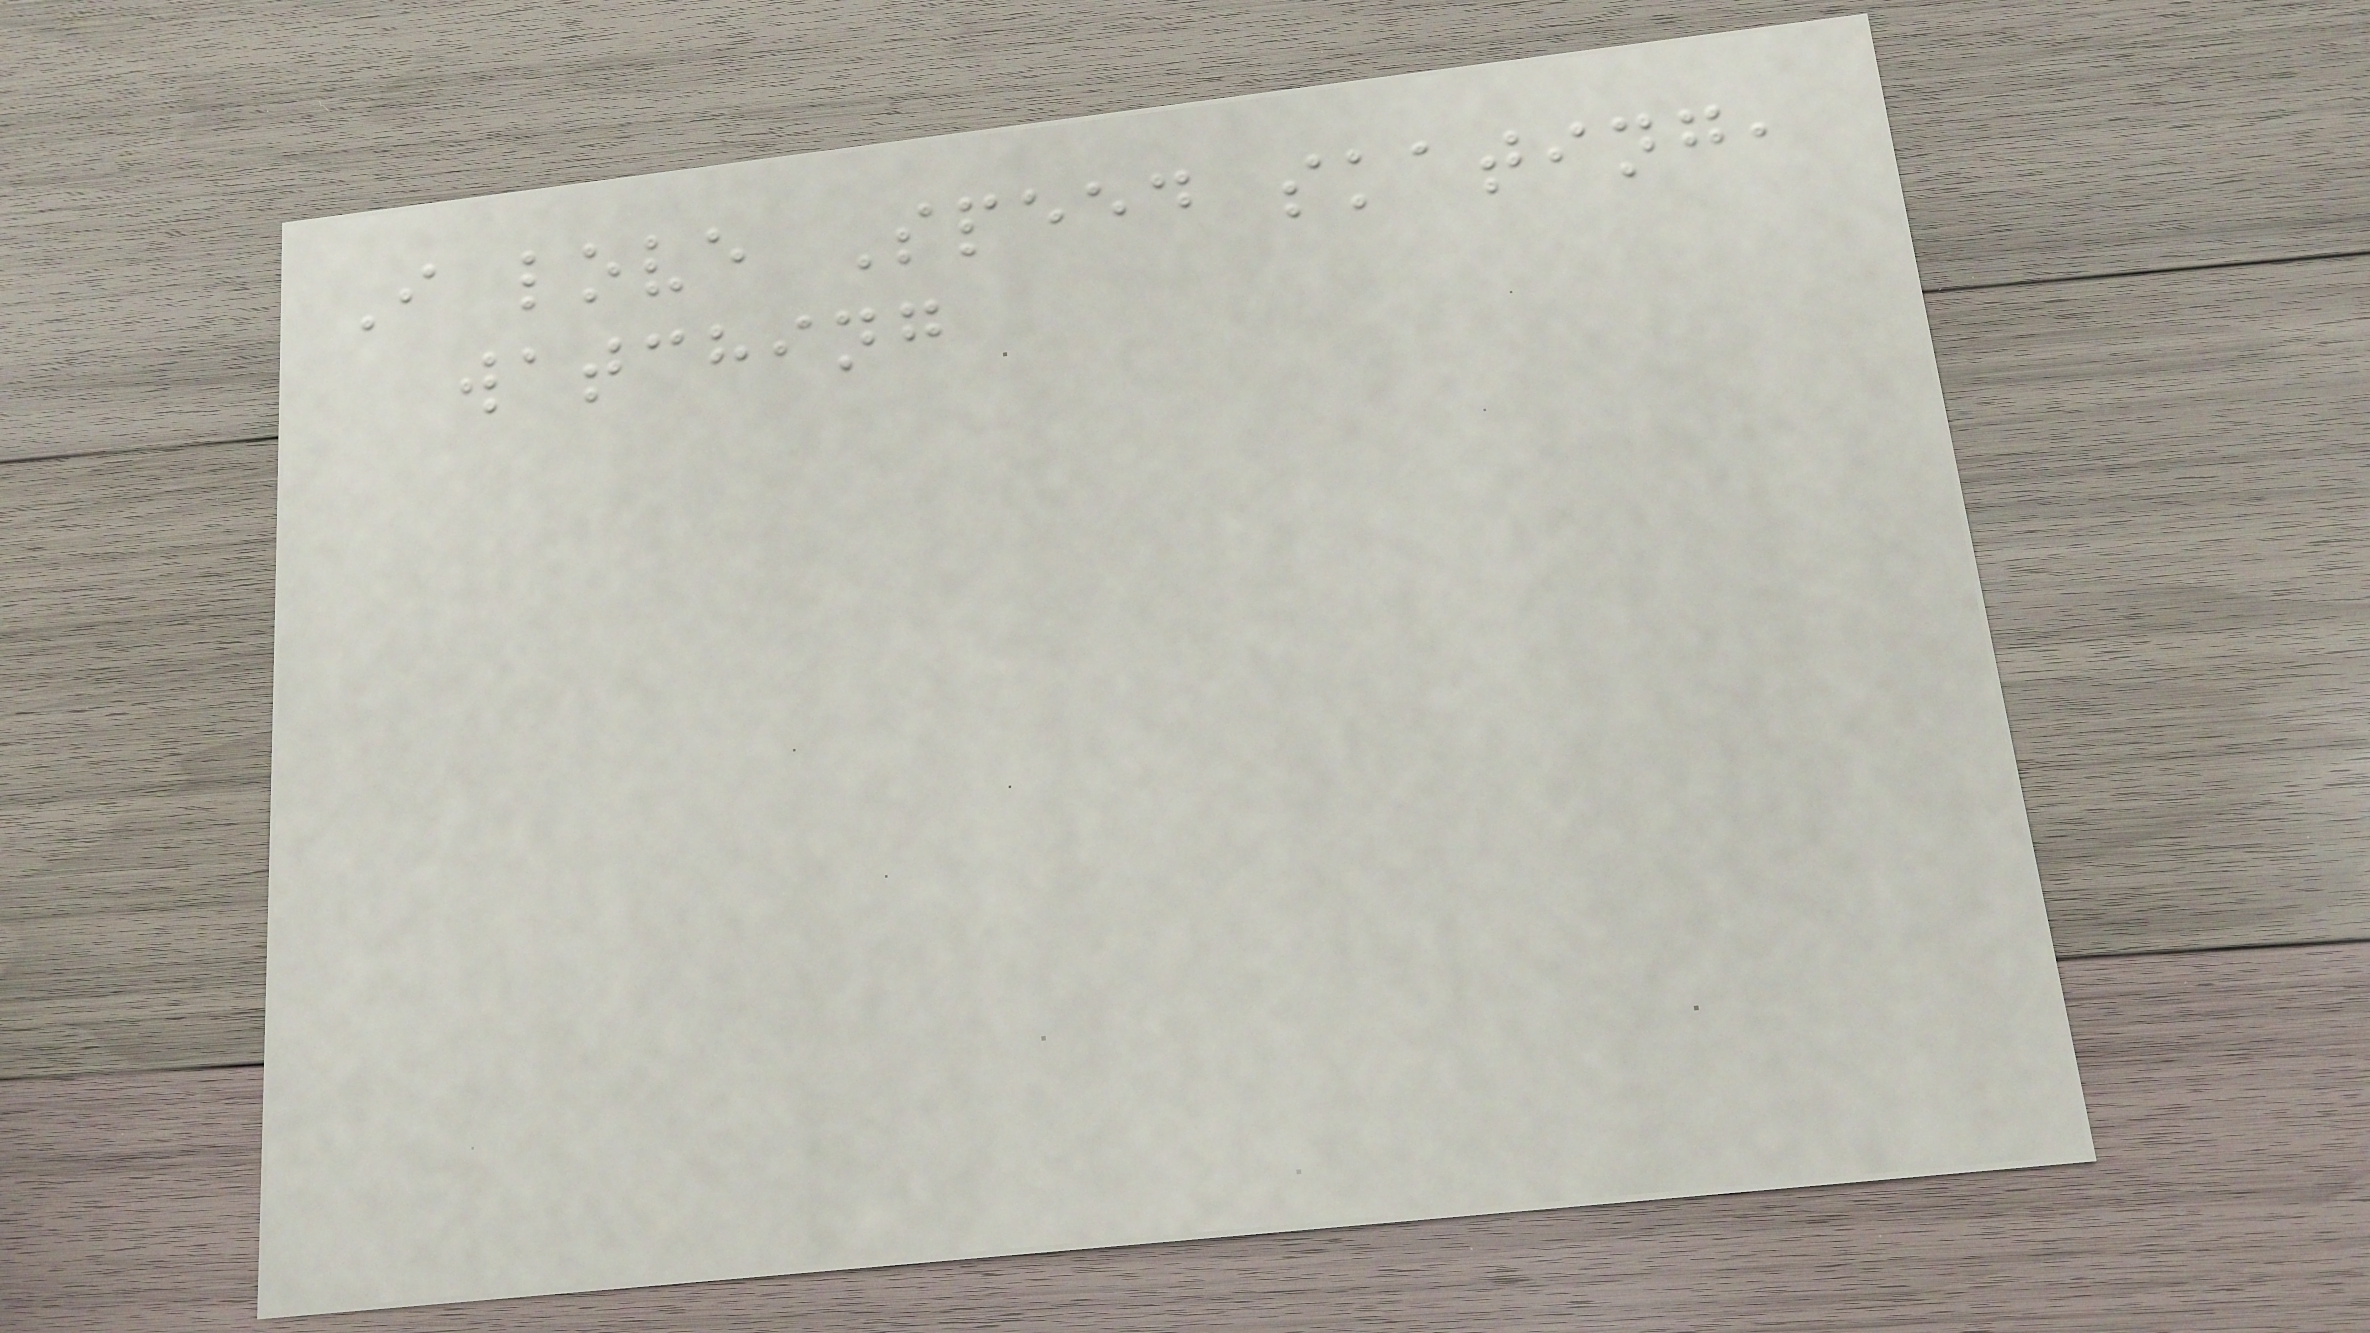I love Speed skating,
watching
